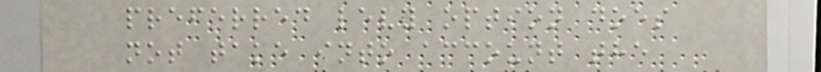preferred levy option does
not take into account the
